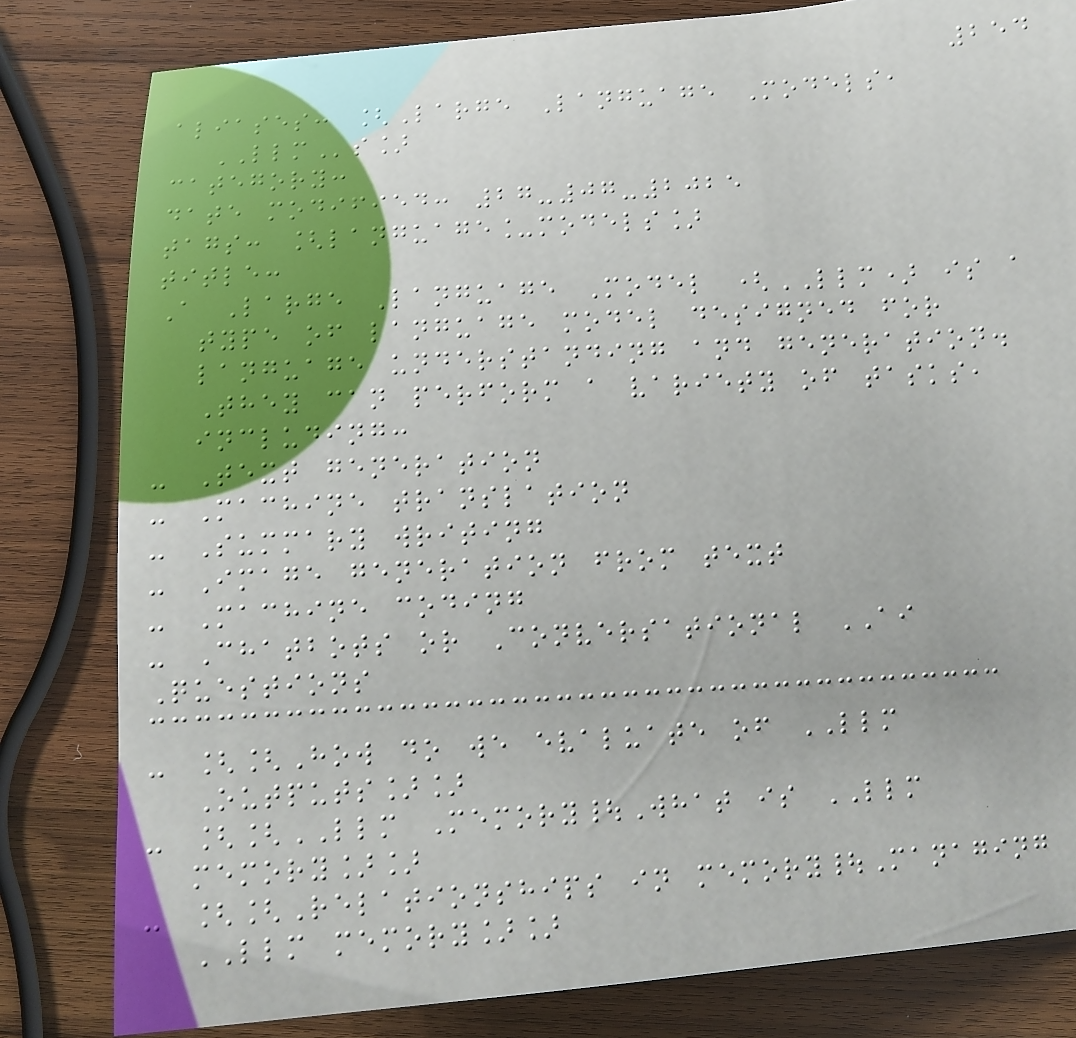254
aliases: [Large Language Models,
LLMs]
category:
date modified: 27-07-2025
tags: [language_models]
title:
A Large Language Model (LLM) is a
type of language model designed for
language understanding and generation.
They can perform a variety of tasks,
including:
- Text generation
- Machine translation
- Summary writing
- Image generation from text
- Machine coding
- Chatbots or Conversational AI
Questions
- [[How do we evaluate of LLM
Outputs]]
- [[LLM Memory|What is LLM
memory]]
- [[Relationships in memory|Managing
LLM memory]]
